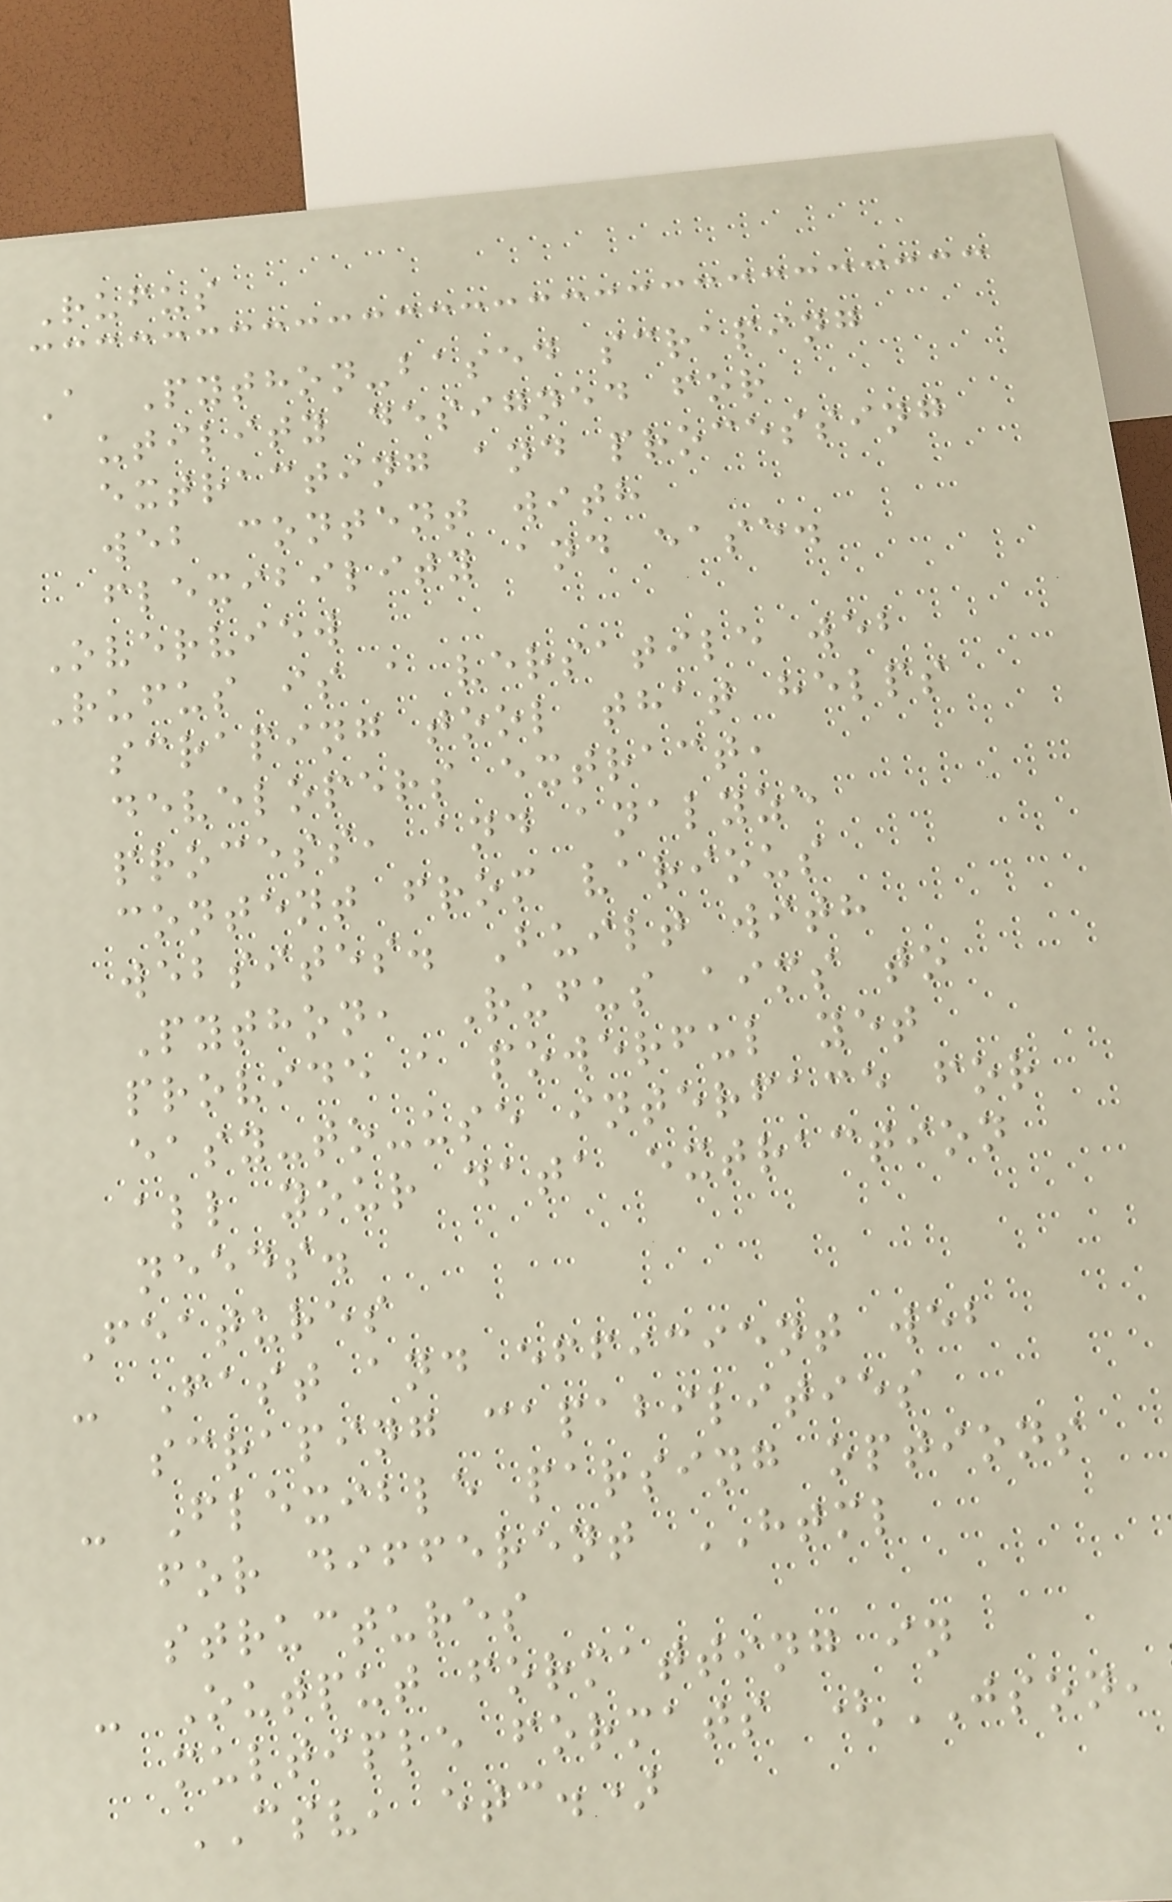Rufus
A Python-based scraping
utility designed for
extracting and processing
web content with
flexibility and ease.
Overview
Rufus is a versatile web
scraping tool that helps
developers extract,
process, and analyze
content from various
websites. Built with
Python, Rufus aims to
provide a powerful yet
easy-to-use interface for
all your data extraction
needs.
Features
- Fast and efficient web
scraping capabilities
- Flexible parsing options
for different HTML
structures
- Output formatting in
multiple formats (JSON,
CSV, etc.)
